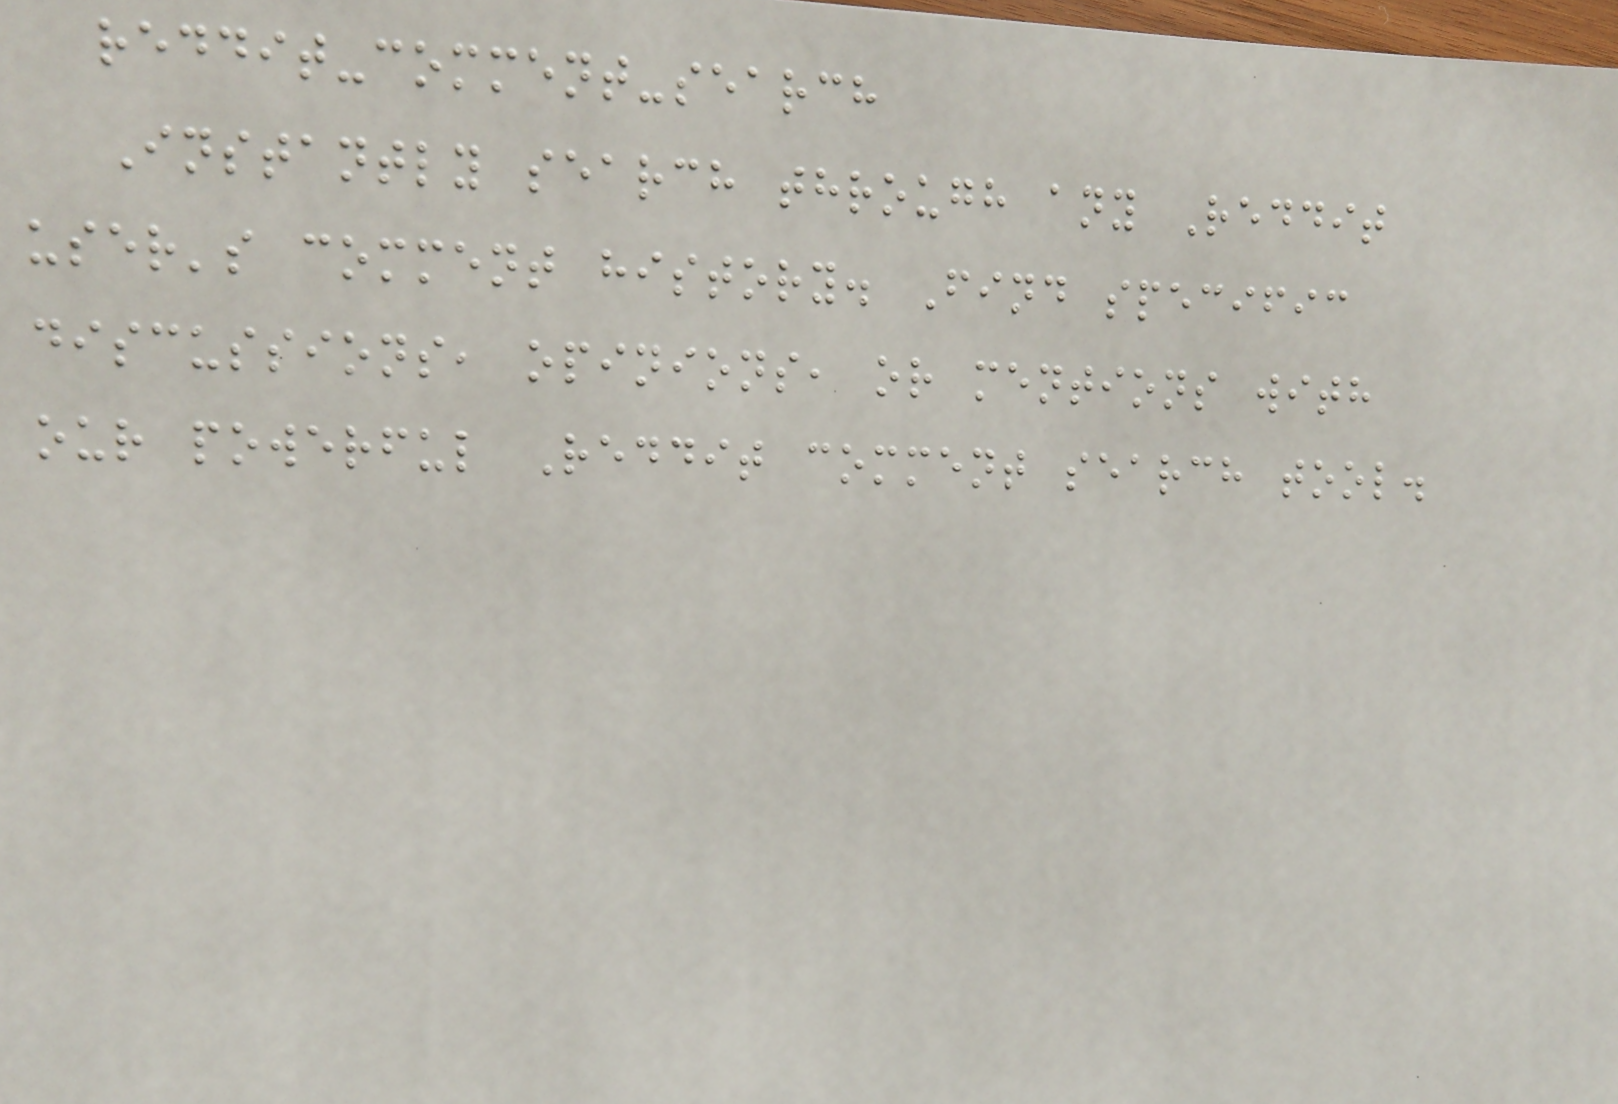reddit-comment-search
Instantly search through any Reddit
user's comment history. Find specific
discussions, opinions, or mentions with
our powerful Reddit comment search tool.
